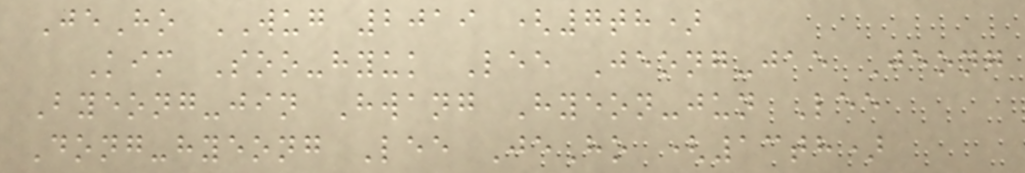JeHo WUG 2019 (7th)
Kim Soo-hyuk Lee Jeong-jae Jeong
Byeong-jin Hwang Hyeon-jun Lee
Dong-hyeong Lee JeHo (13th)
